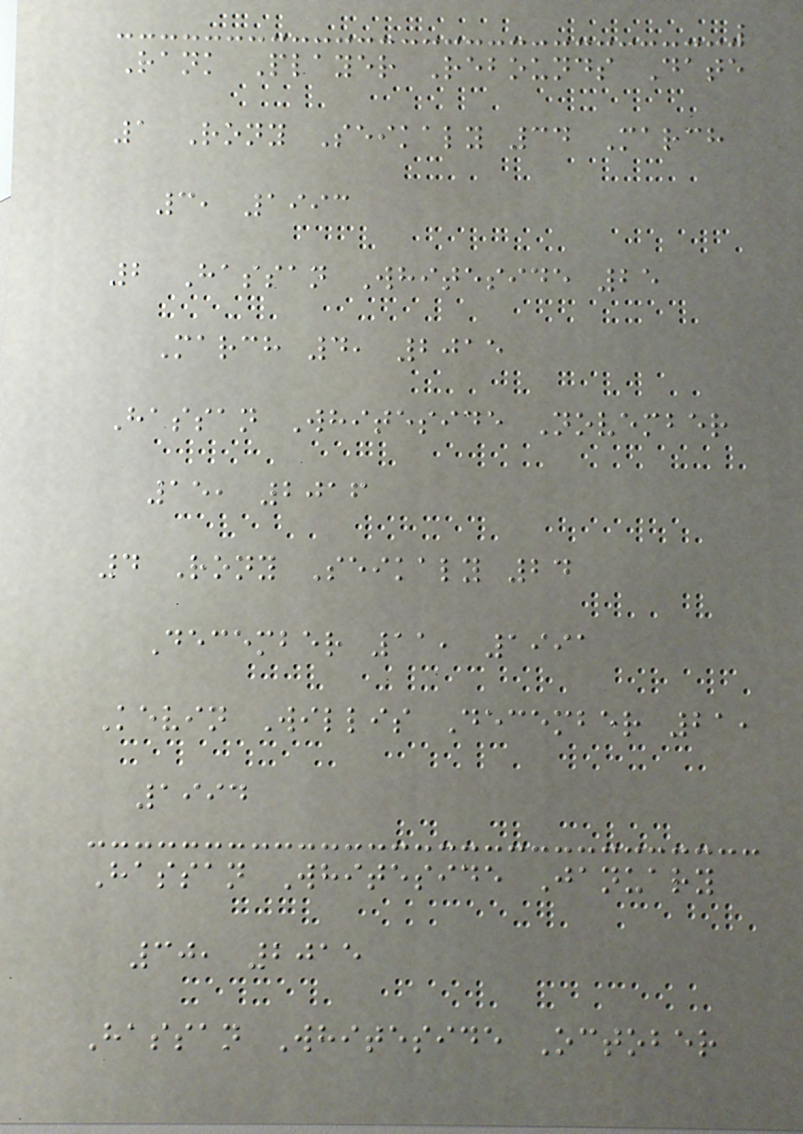Rank Player Rebounds Date
1 Rony Seikaly 34 March
3, 1993
2 Hassan Whiteside 25
March 4, 2015
Hassan Whiteside November
15, 2016
4 Rony Seikaly 24
December 11, 1991
Kevin Willis December 21,
1994
Hassan Whiteside January
30, 2015
Hassan Whiteside October
